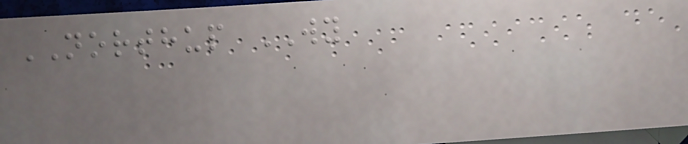NORTHUP WY
